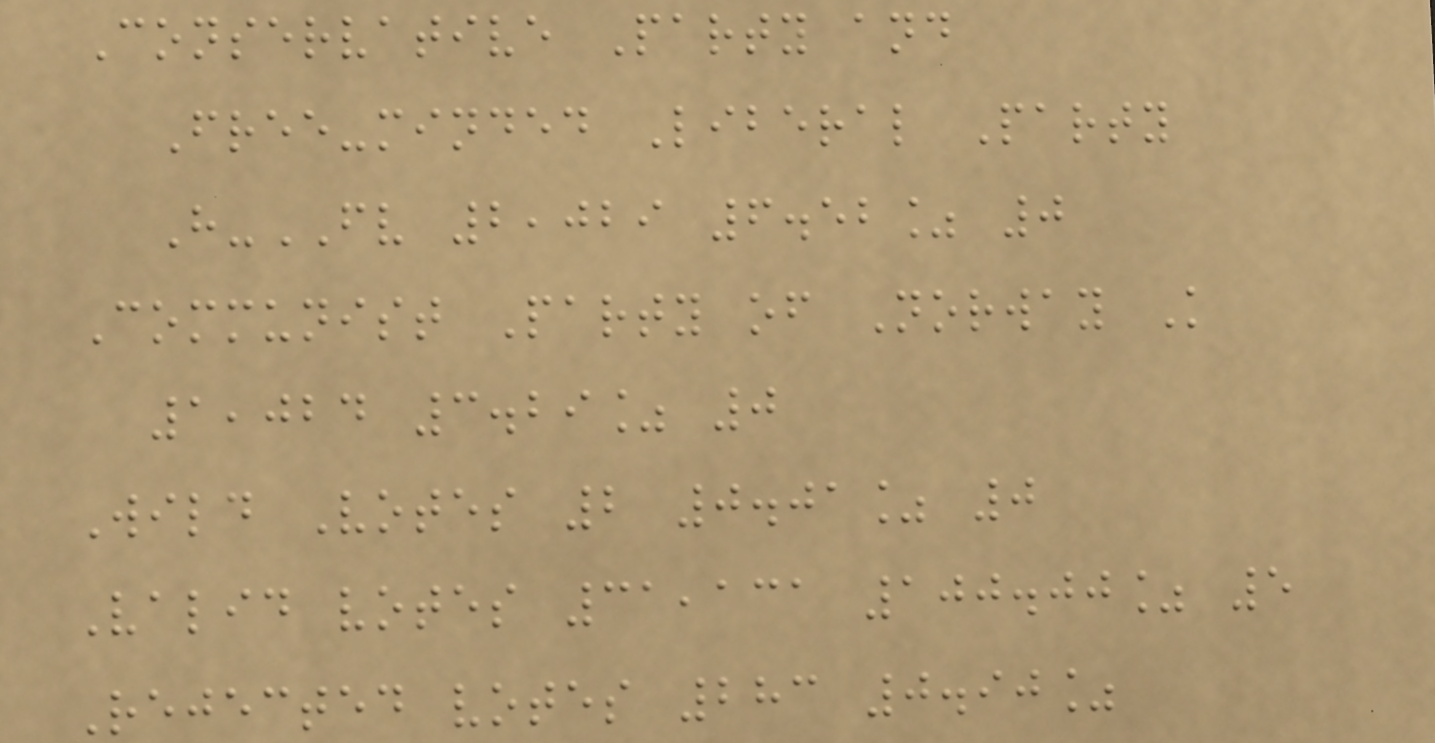Conservative Party and
Free-minded Liberal Party
H-FV 2,029 6.52% 0
Communist Party of Norway K
1,024 3.29% 0
Wild Votes 2 0.01% 0
Valid votes 31,131 100.00% 5
Rejected votes 283 0.90%
